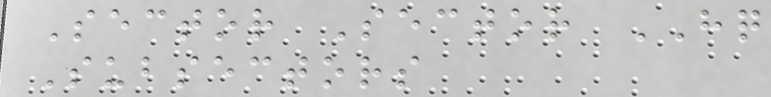Sector Sector HQ
Subsectors
